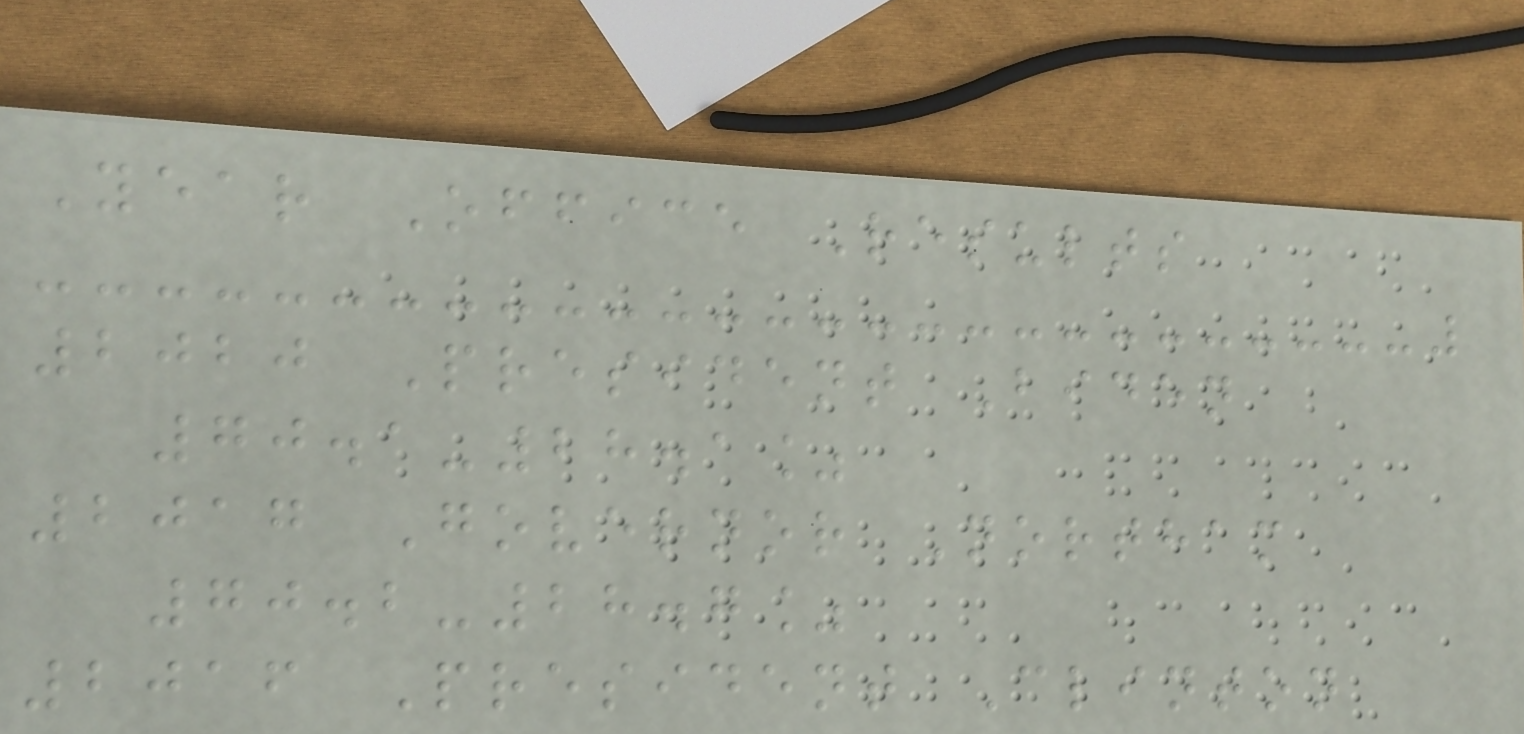Year Office Results
2020 President Biden
70.1-28.1%
2017 Governor Northam
70.2-28.7%
2016 President Clinton
